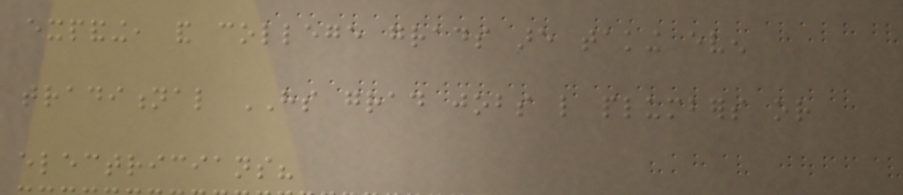expanding, and college grads are taking even
traditional HS grad jobs like plumbers or
electricians?
